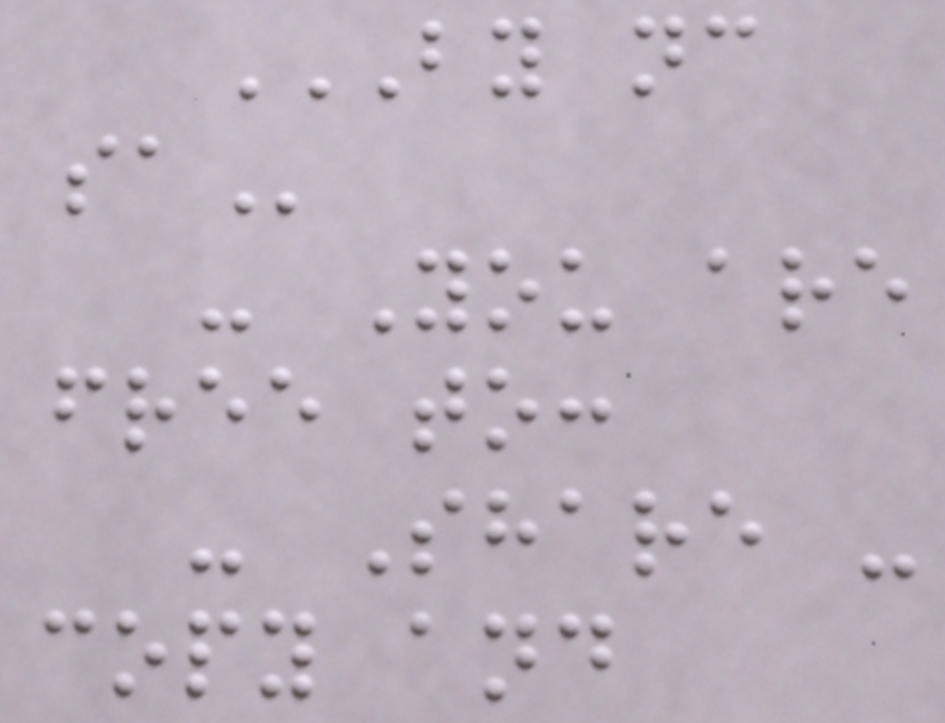BY NC
SA
- You are
free to:
- Share -
copy and
